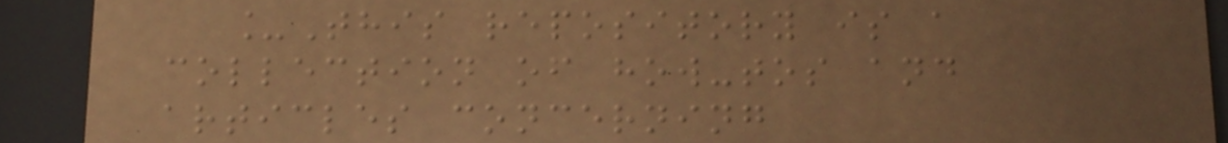_This repository is a
collection of how-tos and
articles concerning
